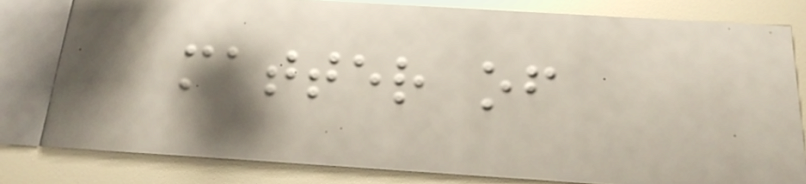matter of
